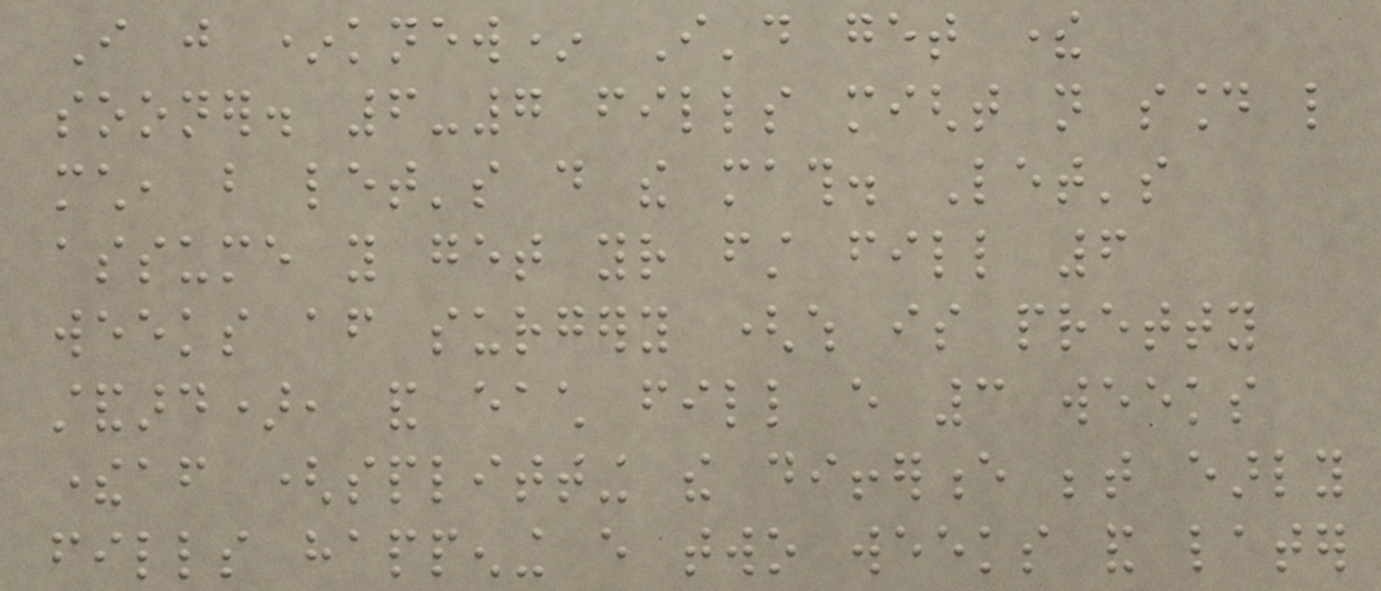I just *knew* I'd get there
sooner. 6-7 fills might not sound like
much, but let's do the math. Let's
assume you get your first fill 6
weeks after surgery (which is pretty
standard), and each fill every 3 weeks
thereafter (splitting the difference between early
fills happening every two weeks and later
